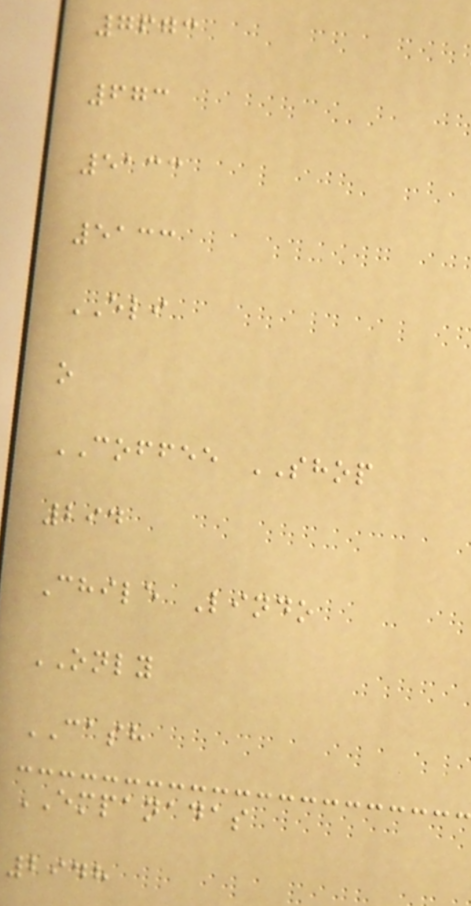7673
673
5133
5133
ELI
o
COFFEE SHOP
294
Chile Lindo
ONLY
CASH
EMPANADAS
2948
